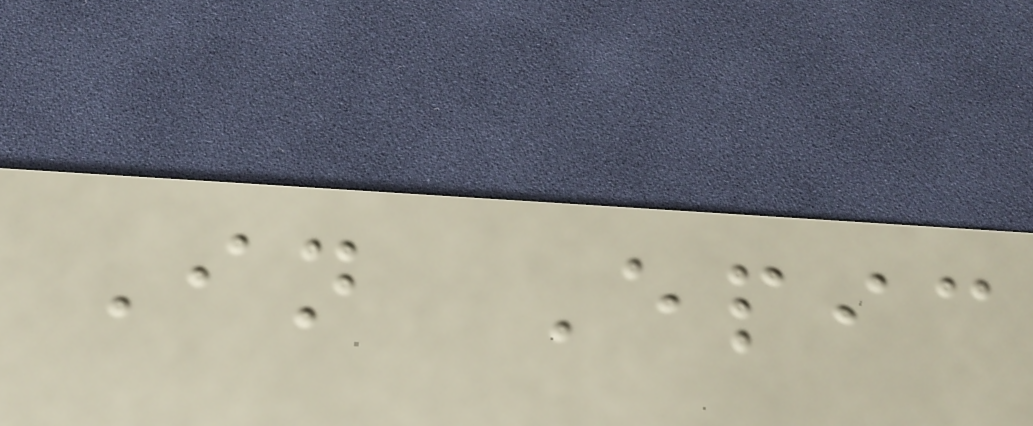In Epic
